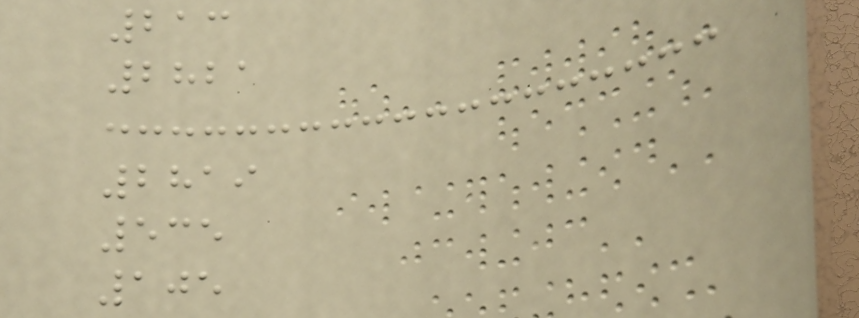213
2821
2819
535
105
